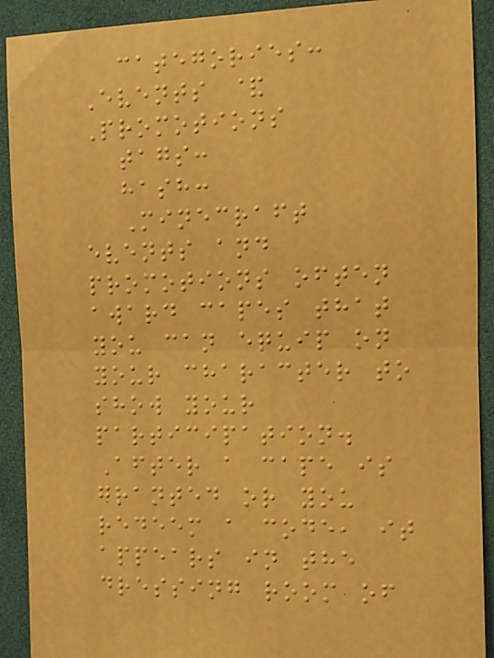categories:
Events &
Promotions
tags:
hash:
Minecraft
events and
promotions often
award capes that
you can equip on
your character to
show your
participation.
After a cape is
granted or you
redeem a code, it
appears in the
dressing room of
